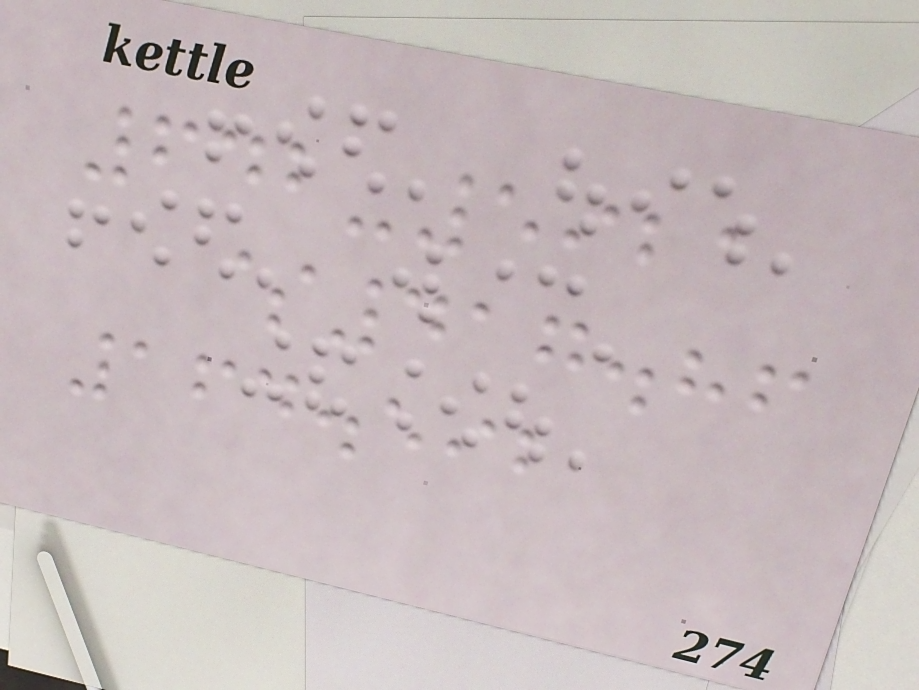642-5921
$417.86
164.592
